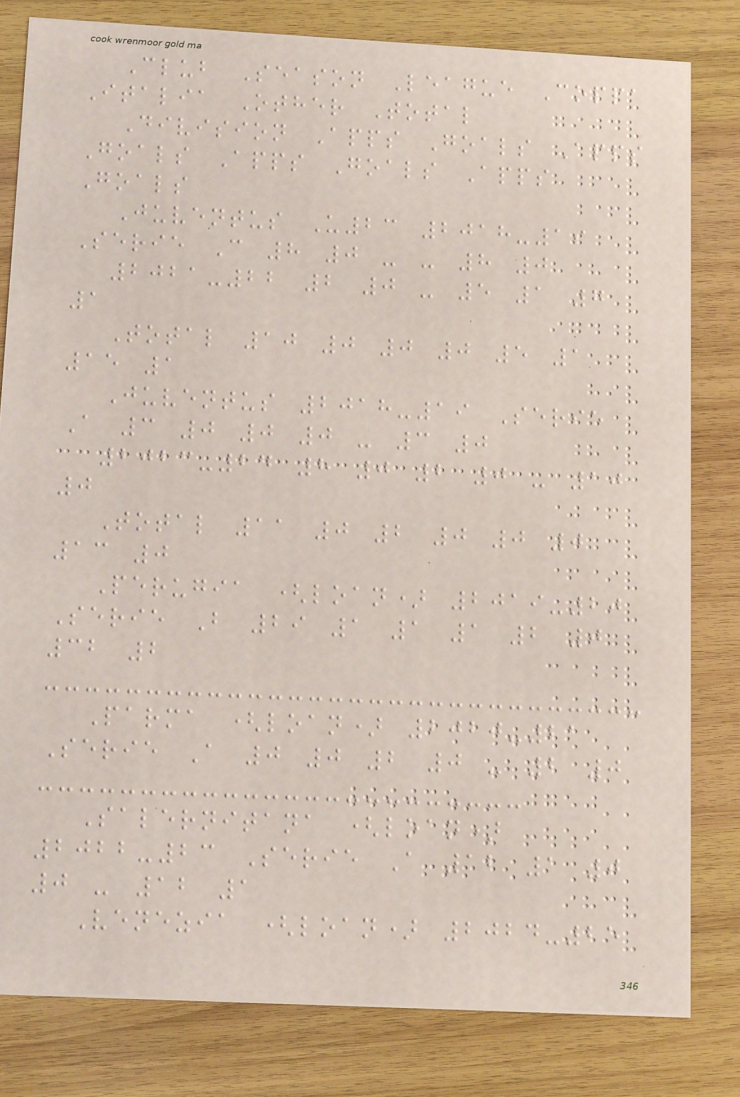Club Season League Coppa
Italia Other Total
Division Apps Goals Apps
Goals Apps Goals Apps
Goals
Juventus U23 2018-19
Serie C 8 0 - - 8 0
2021-22 2 0 - 5 1 7
1
Total 10 0 0 0 5 1
15 1
Juventus 2018-19 Serie
A 3 0 0 0 - 3 0
2023-24 8 0 2 0 - 10
0
Total 11 0 2 0 0 0
13 0
Perugia (loan) 2019-20
Serie B 29 1 1 1 2 0
32 2
Parma (loan) 2020-21
Serie A 0 0 2 0 - 2 0
Salernitana (loan)
2022-23 Serie A 12 1 0
0 - 12 1
Venezia (loan) 2024-25
